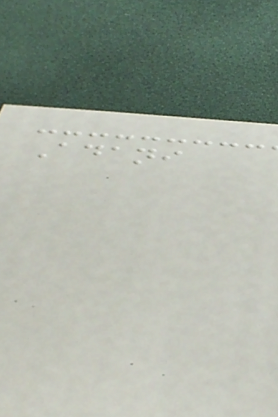Adani
